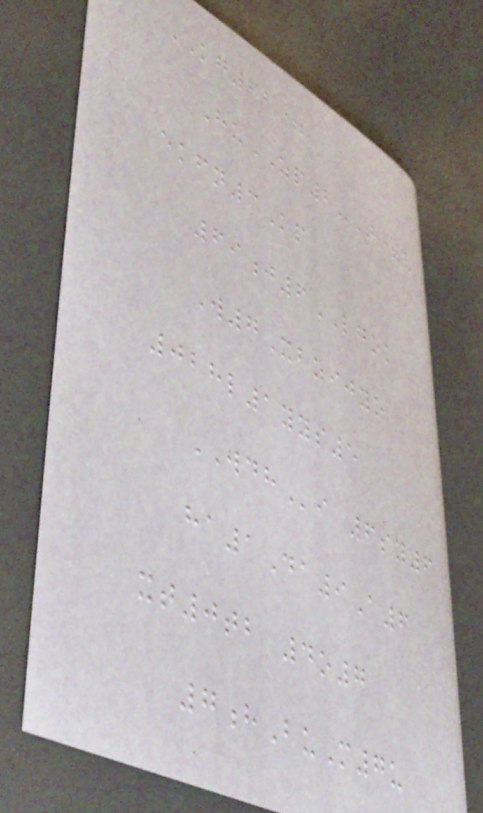KG62=
HuZP2-T=v
ekfn3Kp
69j6LGOK
W7Xbzijyo
028l1yys5
WDHi 6sy6
ha1Da9A6
xt0tb 4o7
7hBuM7u
